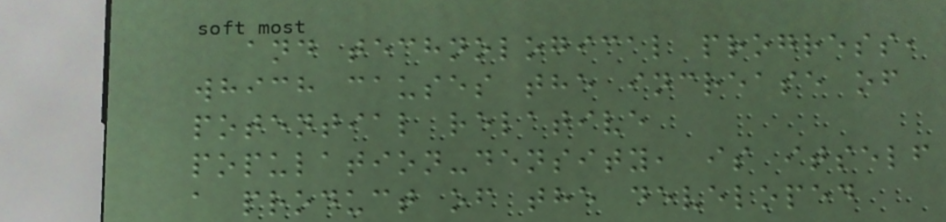and technological progress,
which causes the increase of
potential relative
population-density, is itself
a product of the developed
